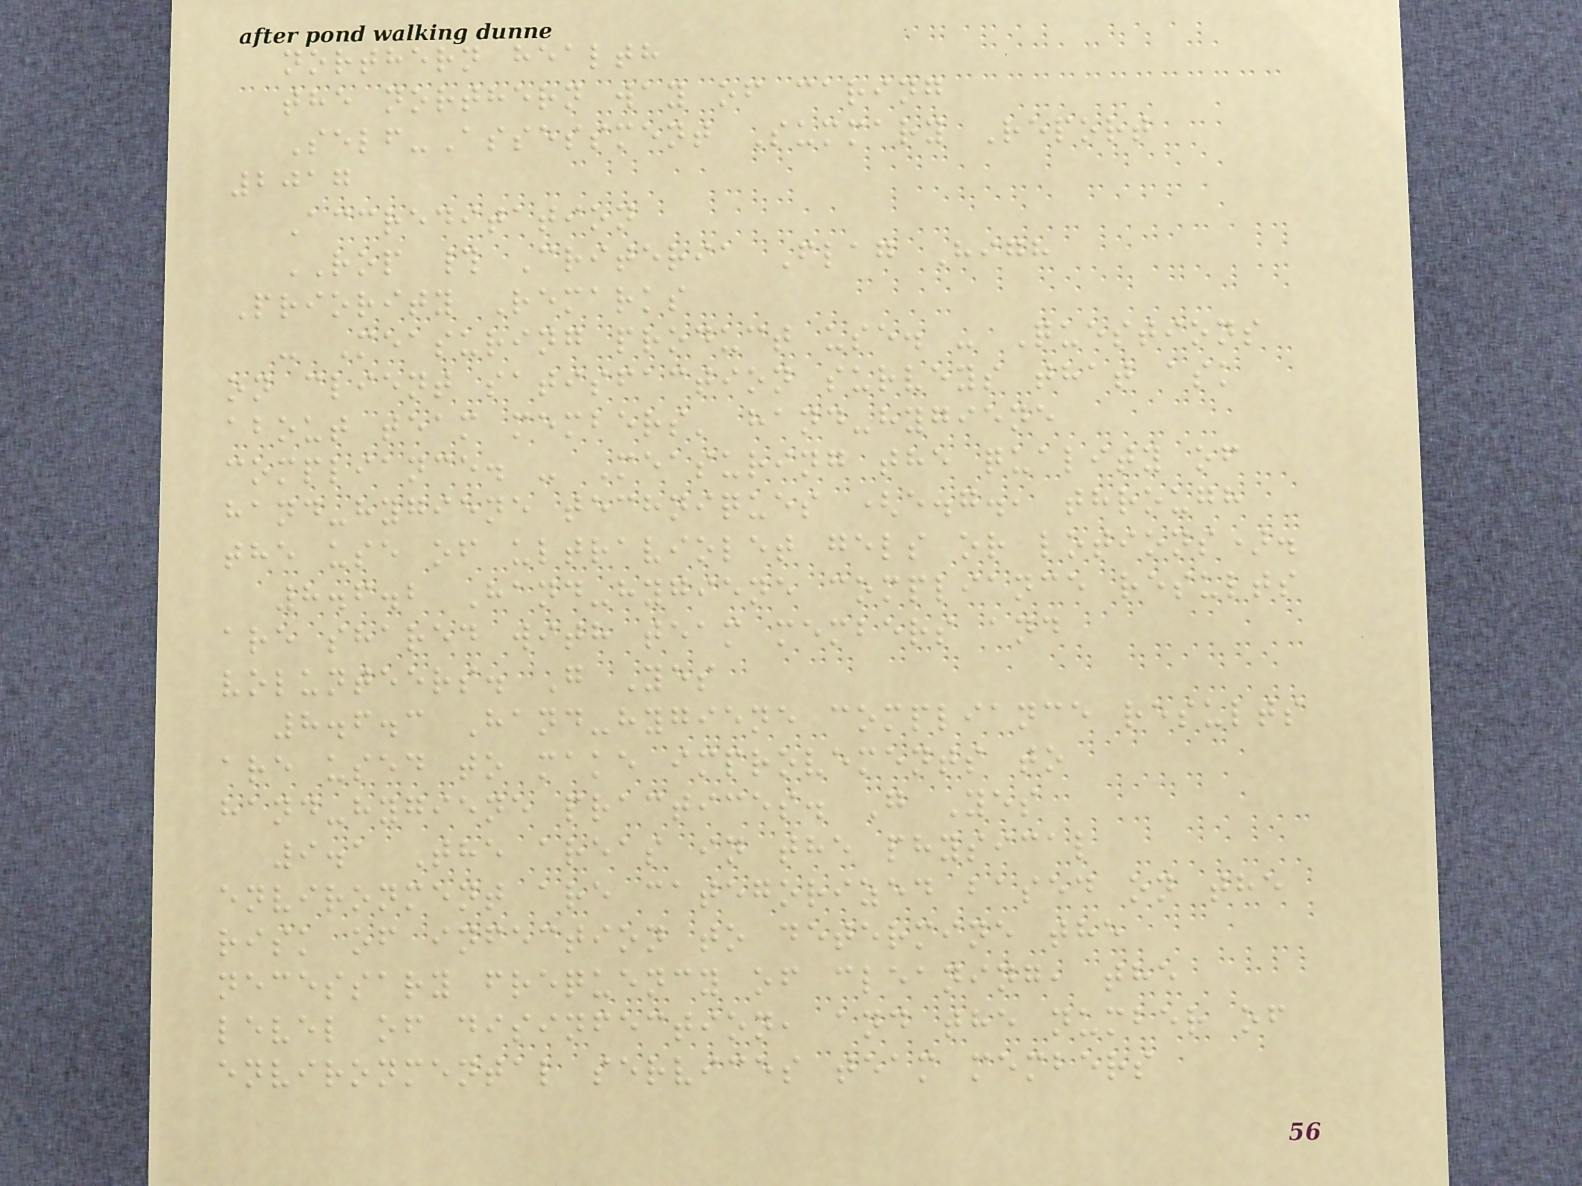northern health
the northern way of caring
Self-Assessment Summary Report
2017
Accreditation
ROP # Criteria Flag High
Priority Remarks
- Measuring product use. - Questions
on client satisfaction surveys that ask
about team members' hand-hygiene
compliance. - Measuring the quality of
hand-hygiene techniques (e.g., through
the use of ultraviolet gels or lotions).
8.6.2 Hand-hygiene compliance results
are shared with team members and
volunteers. G Yes
8.6.3 Hand-hygiene compliance results
are used to make improvements to
hand-hygiene practices. G Yes
9.1 The areas in the physical
environment are categorized based on the
risk of infection to determine the
necessary frequency of cleaning, the
level of disinfection, and the number of
environmental services team members
